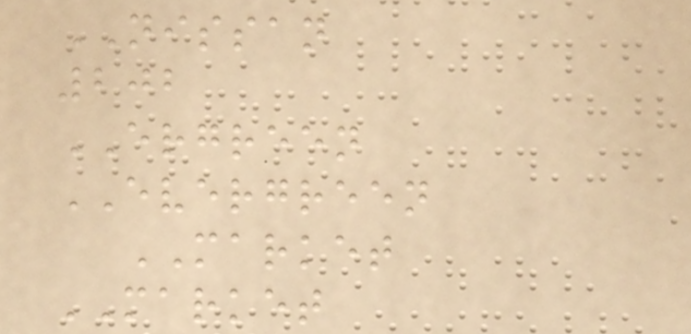NISSAN
202
ERGREEN
EVERGREEN
MARKET
MARKET
